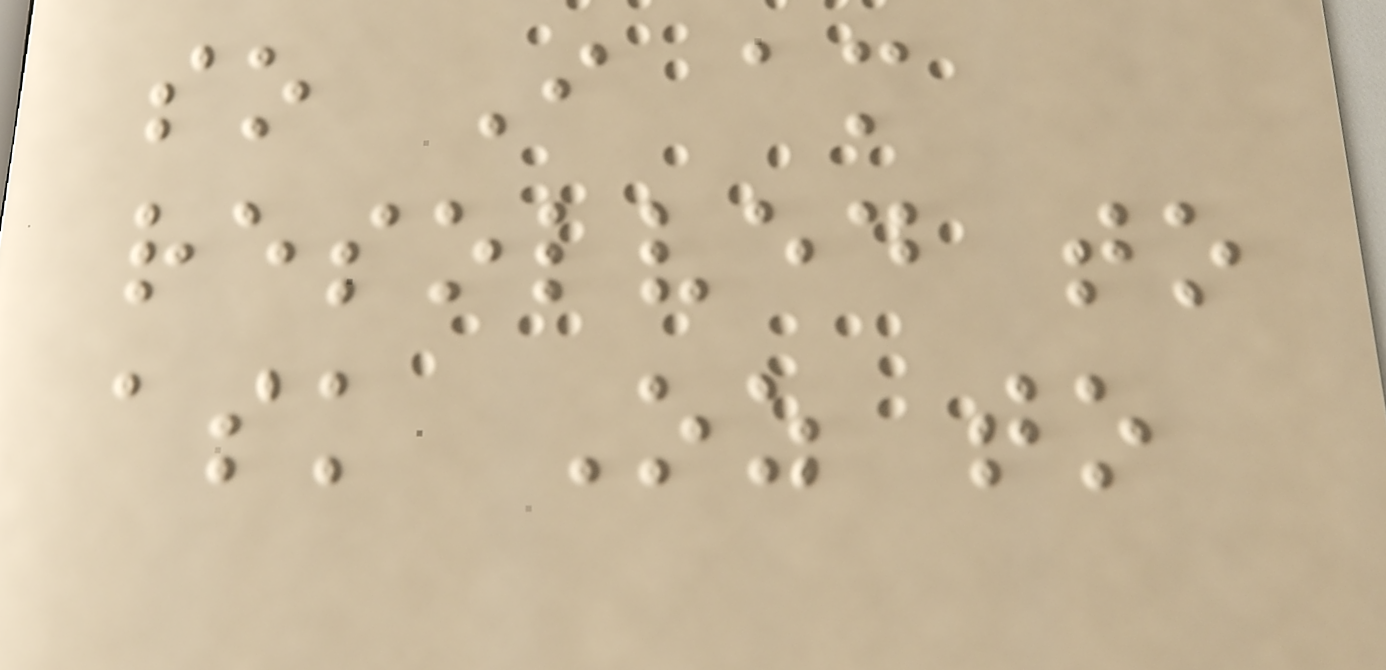so I am
resolved to
ask Oz to
